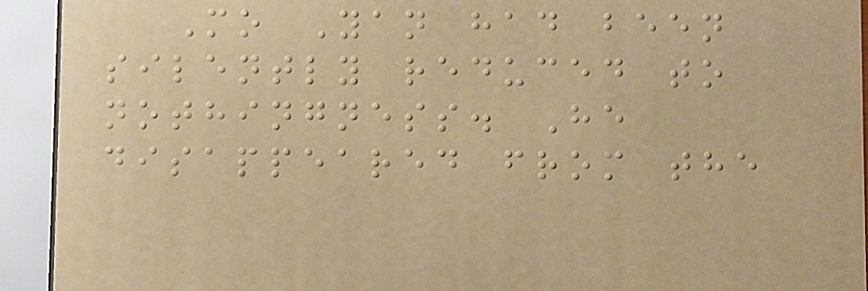Mo Yan had been
silently reduced to
nothingness. He
disappeared from the
